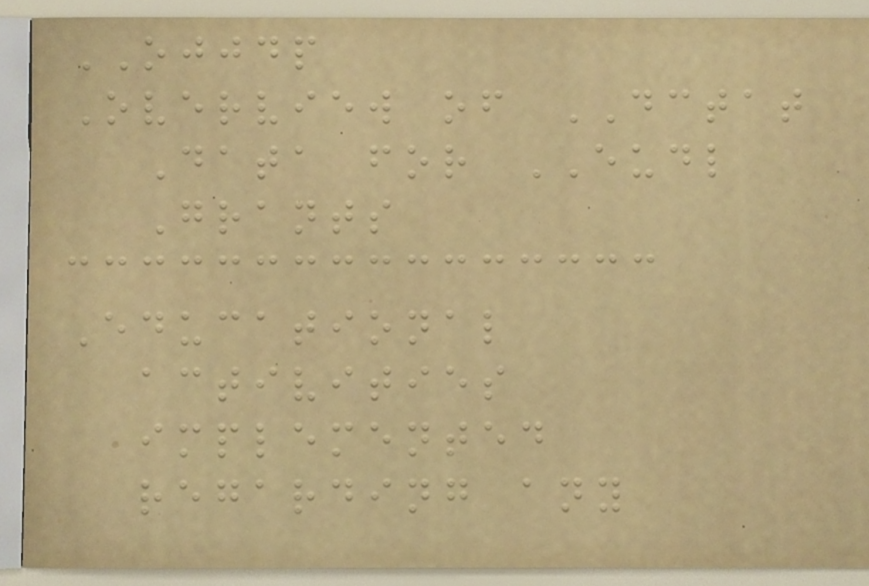OJJDP
Overview of DCTAT
Data for EUDL
Grants
Educational
activities
implemented
regarding any
